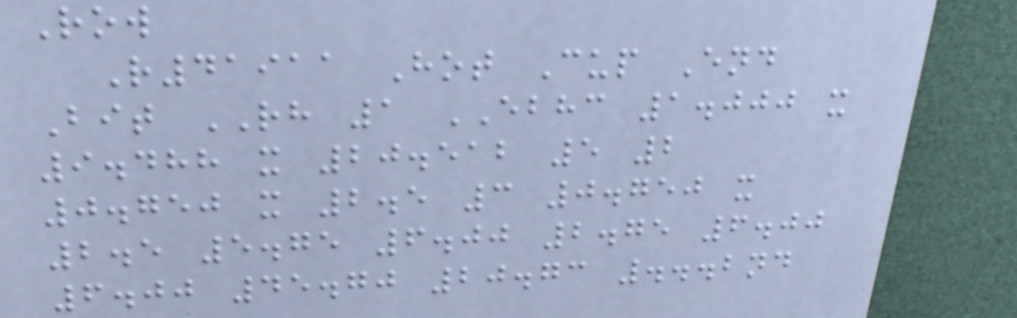Row
R41911 Hot Cup End
Bit RH 1 EBHC 1.000 x
9.488 x 20.512 5 2
0.750 x 2.5 3 0.750 x
2.5 5.75 6.00 2.75 6.00
6.00 45.70 20.73 ...2nd
